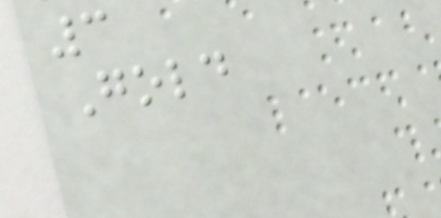3
Gold
